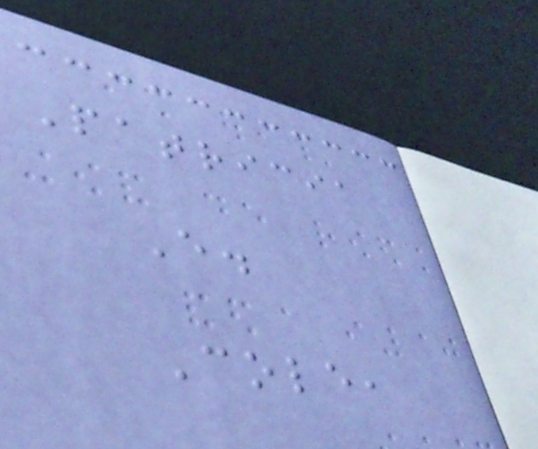Patricia
E.
Cole,
